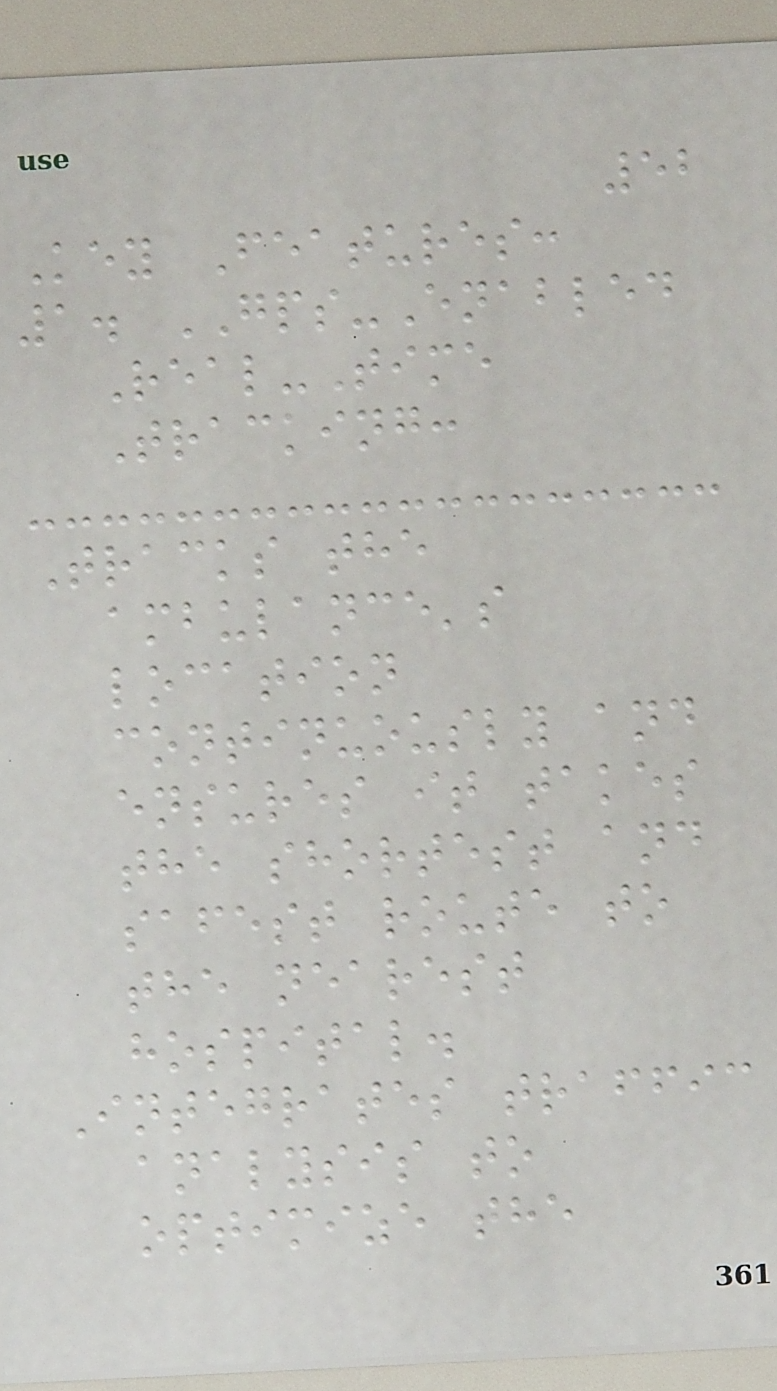52
Key Features:
1. GPS-Enabled
Real-Time
Tracking:
Tracks the
ambulance's
location
continuously and
ensures it takes
the shortest and
safest route to
the nearest
hospital.
Integrates traffic
analysis to
optimize the
